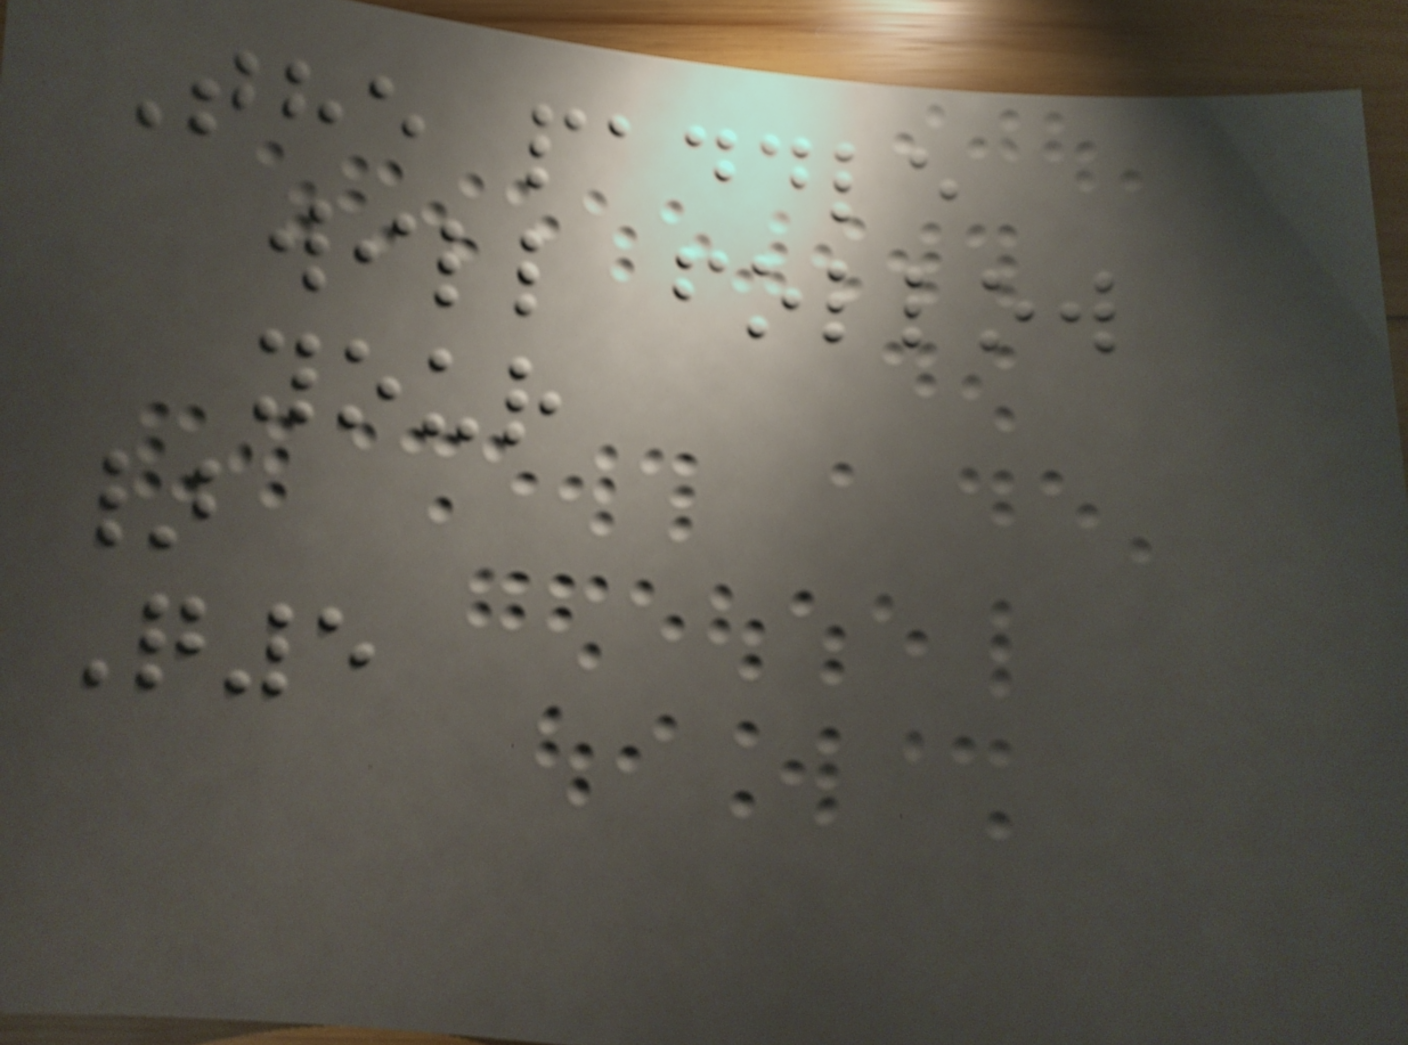The paddle
will follow
your
}
Q5
